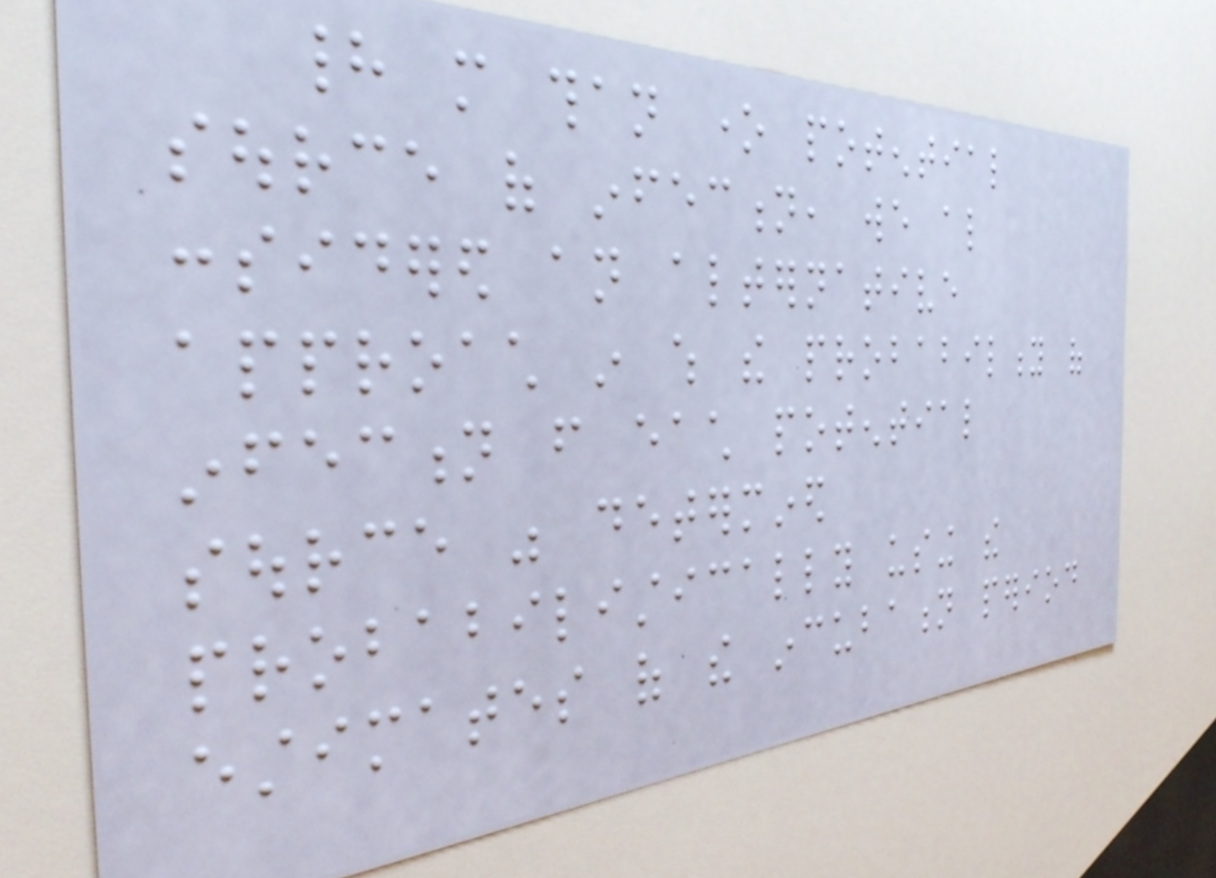had more than one potential
source of infection, we also
considered an alternative
approach in which the probability of
infection from each potential
source was determined
probabilistically using the
estimates of the incubation period
